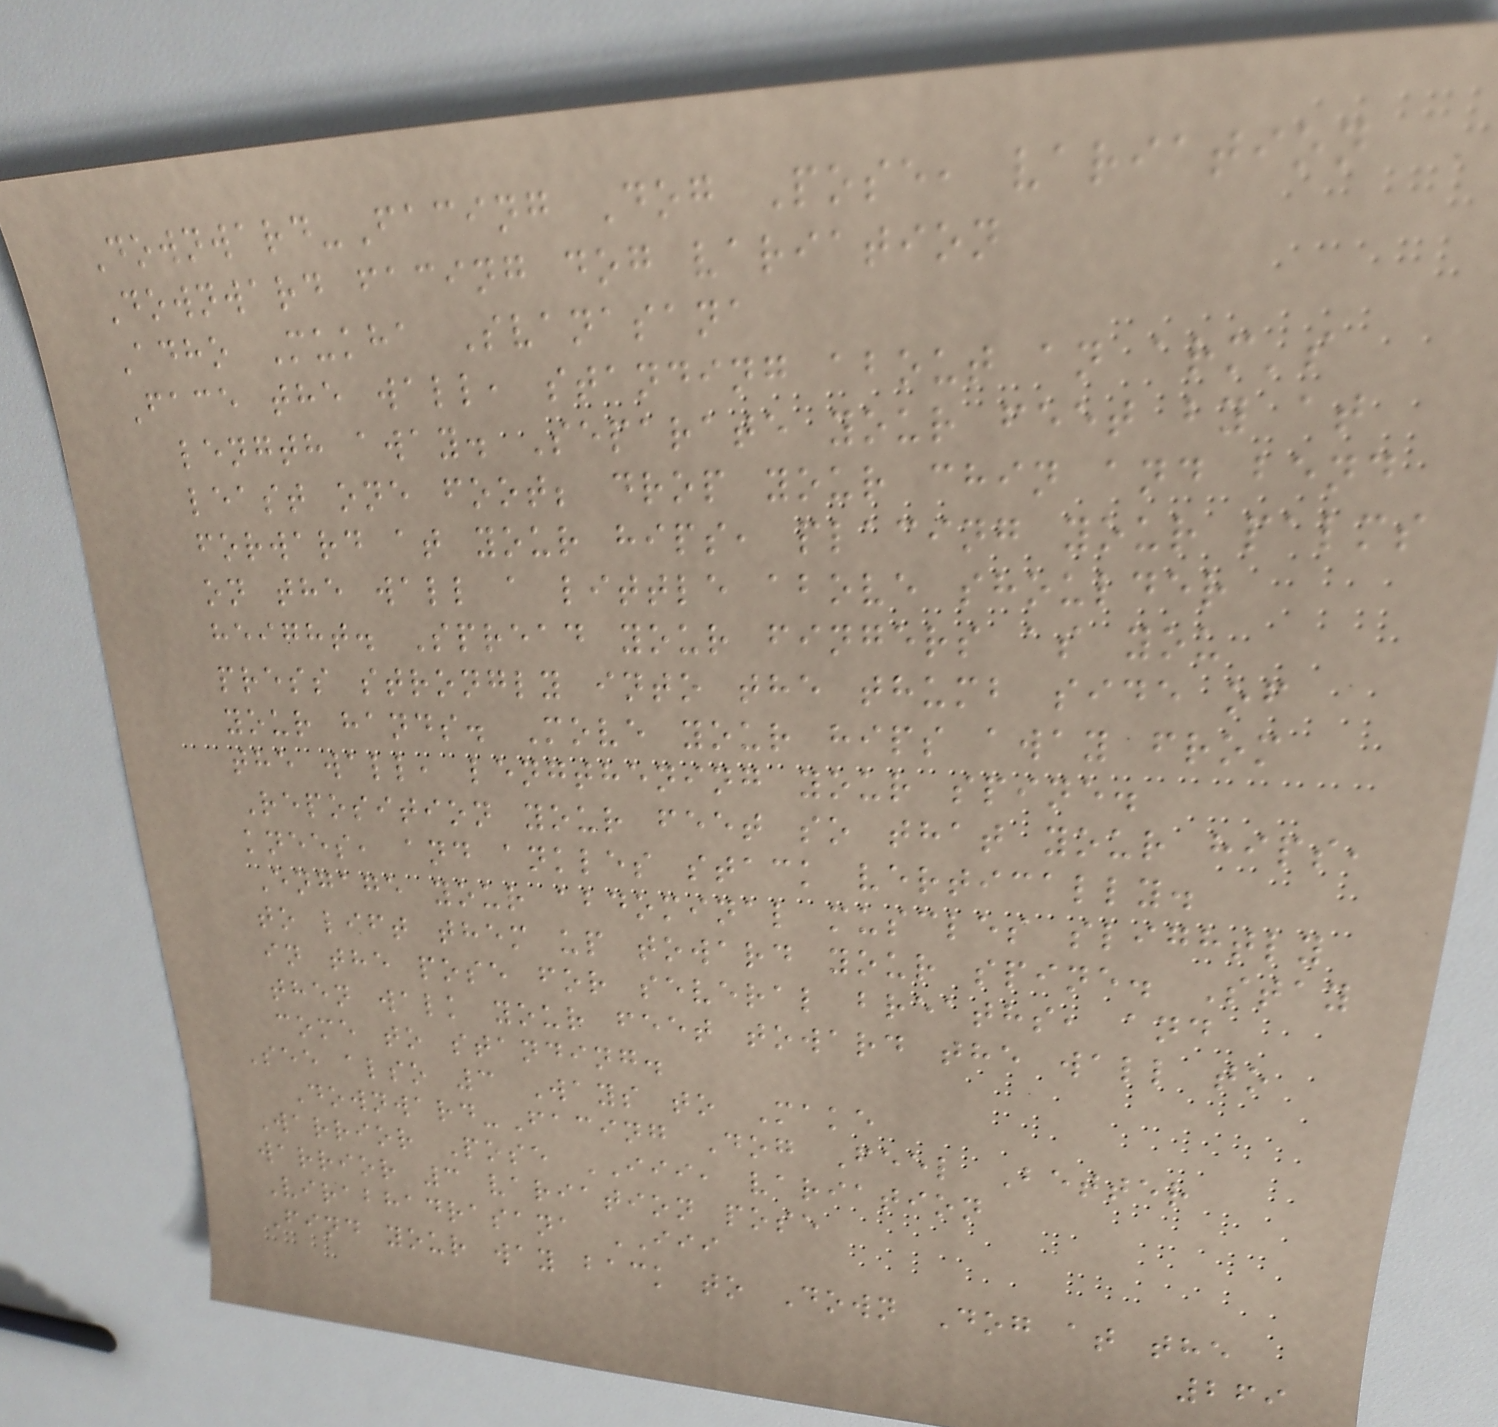Downward-Facing Dog Pose, variation
Downward facing dog variation
Adho Mukha Svanasana
Face the wall, standing about an arm's
length away. Separate your feet by at
least one foot; drop your chin and bend
forward at your hips, placing your palms
on the wall a little above shoulder
height. Spread your fingers as you
press strongly into the thumb side of
your hands. Move your hips away from
the wall, lengthening your spine.
Reposition your feet so that your hips,
knees, and ankles stack vertically.
Engage your abdominal muscles slightly
to lift them up toward your spine. Stay
in the pose for several breaths, and
then walk your feet toward the wall to
come to standing.
See also 3 Ways to Make
Downward-Facing Dog Feel Better
Warrior Pose III, variation
warrior 3 variation pose
Virabhadrasana III
Find your way back to Down Dog at the
269
